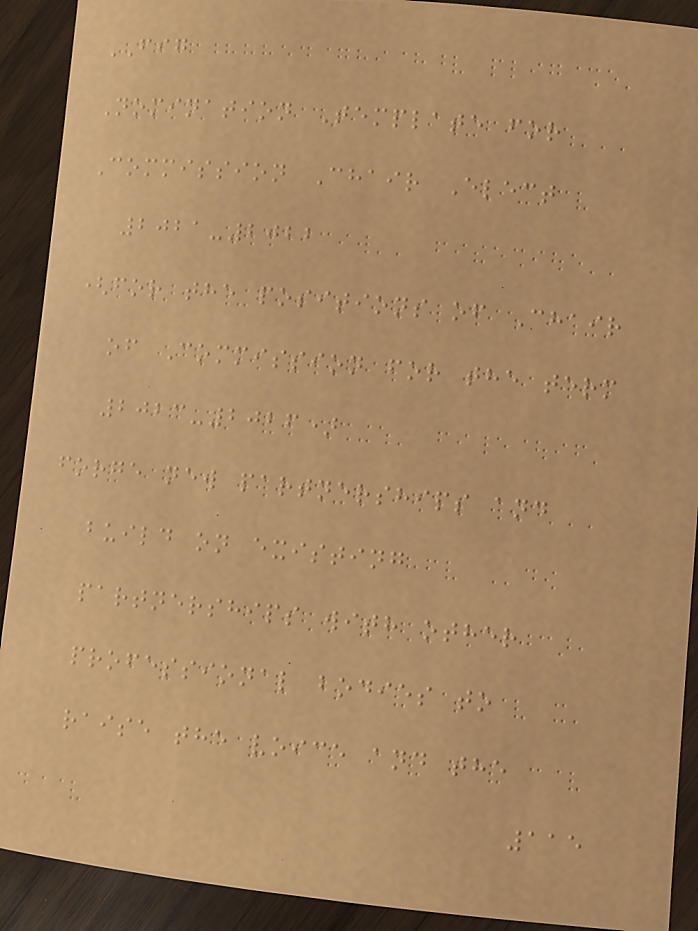FIG
Nomination Template for
Commission Chair Elect
2021-2022
(for the positions of Chair
of Commission for the term
2023-2026)
forge new partnerships and
build on existing
partnerships with other
professional bodies to
raise the voice and the
115
